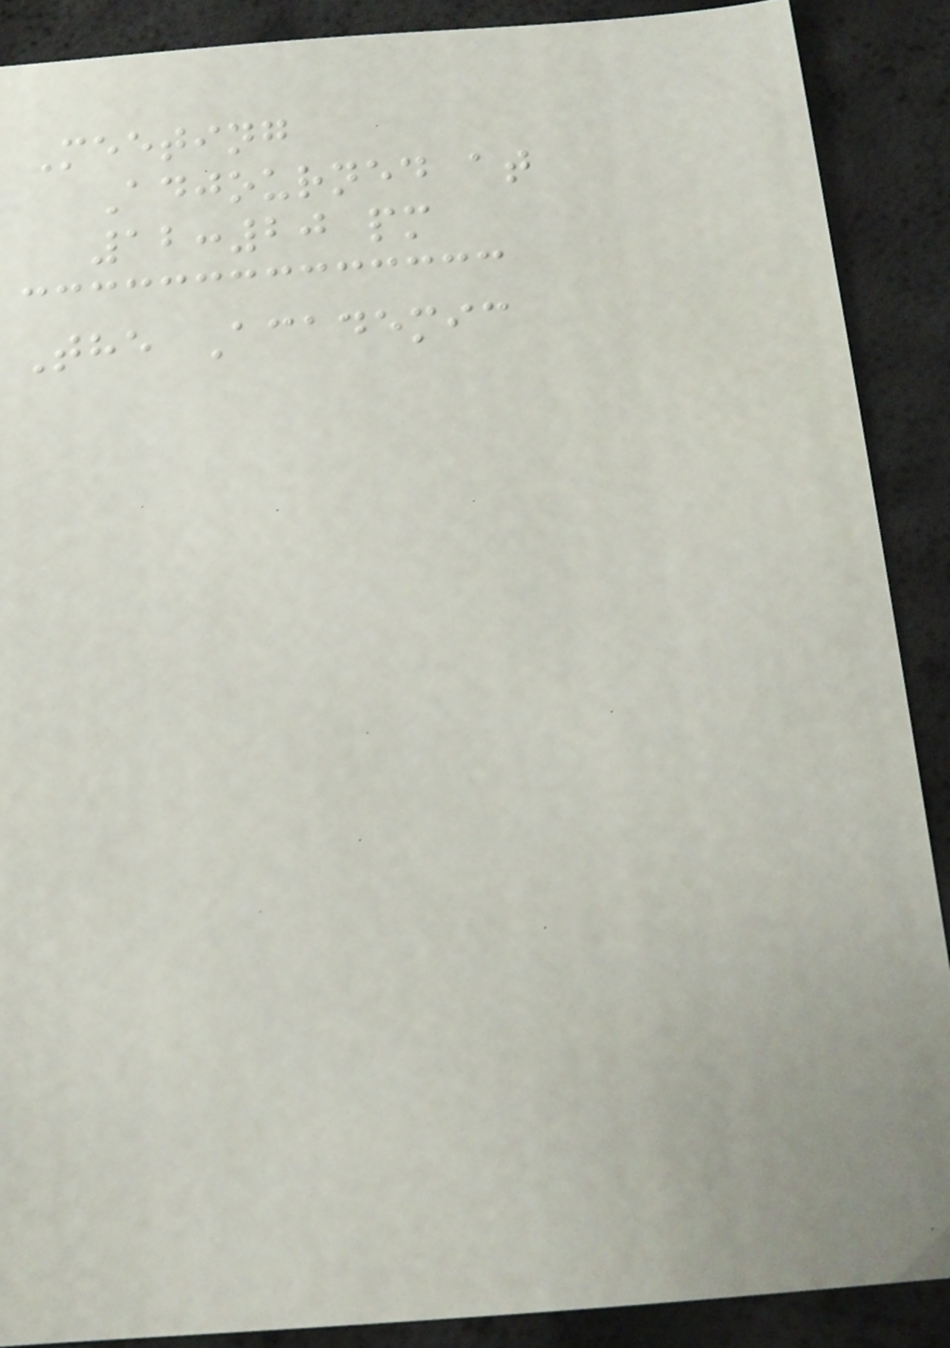Meeting
Adjourned at
12:20 pm
The Academic
